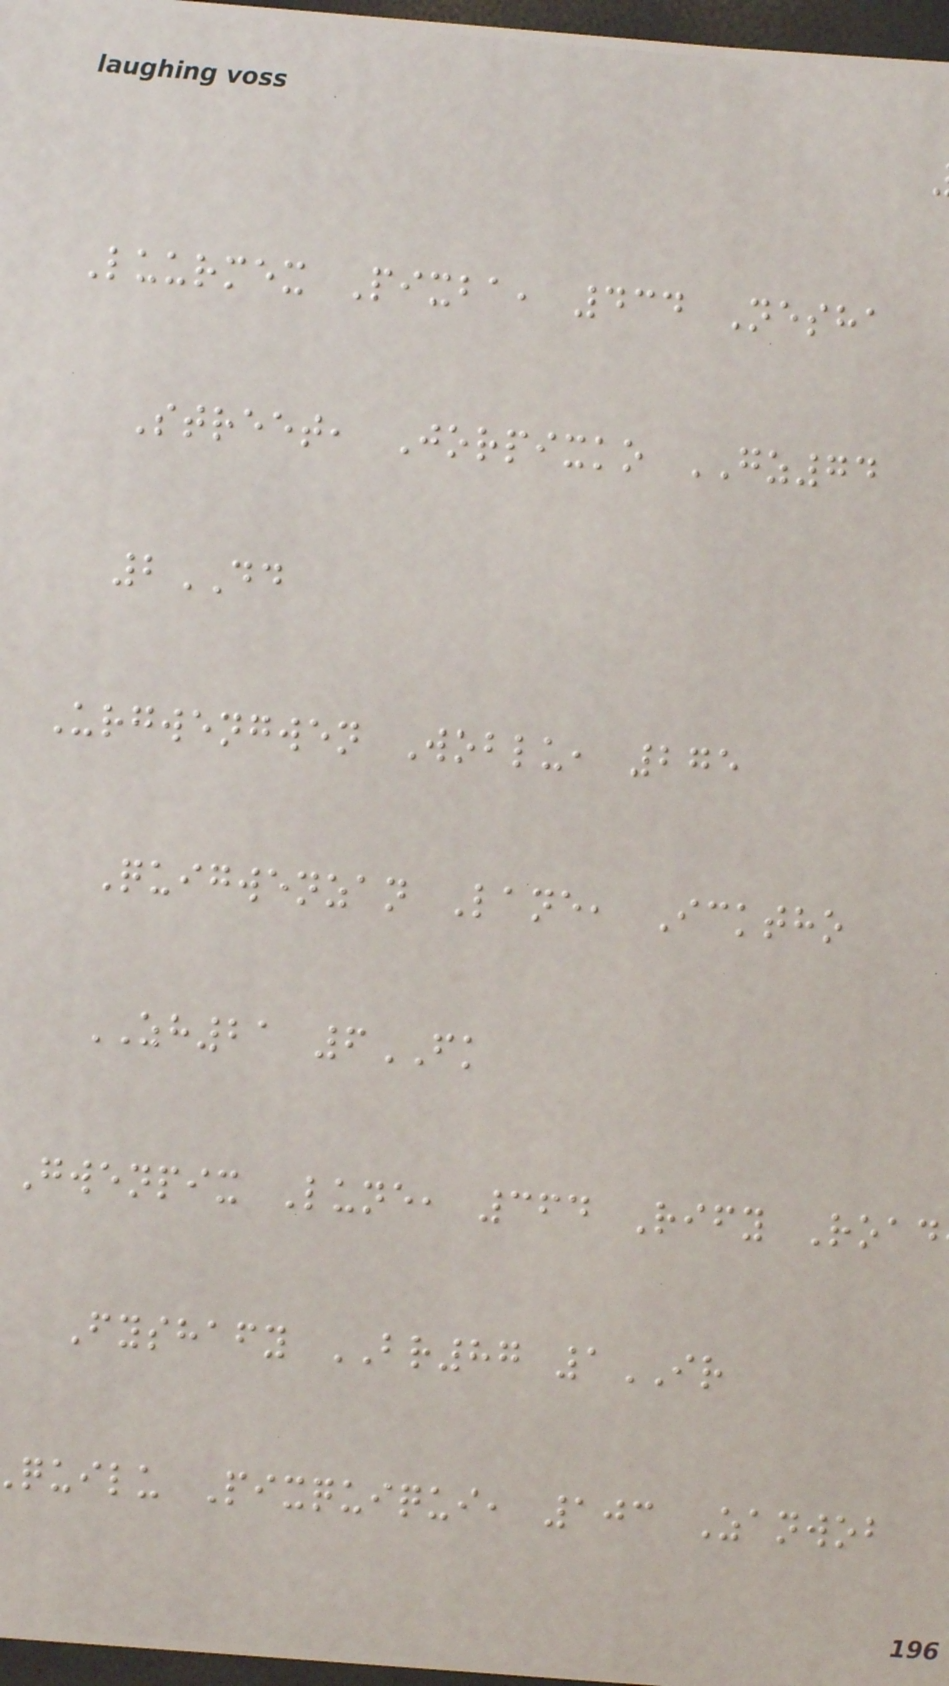Luurmex Pixba, 434 Nesha
Street, Jorpixko GZ74
2DD
Urgwengwen Woblu, 275
Quigwenzan Lane, Icktho
ZH21 6FK
Gwenpix Lune, 364 Rify Road
Fyshafy BR87 1IR
quilu Pixquiqui, 103 Zanwob
